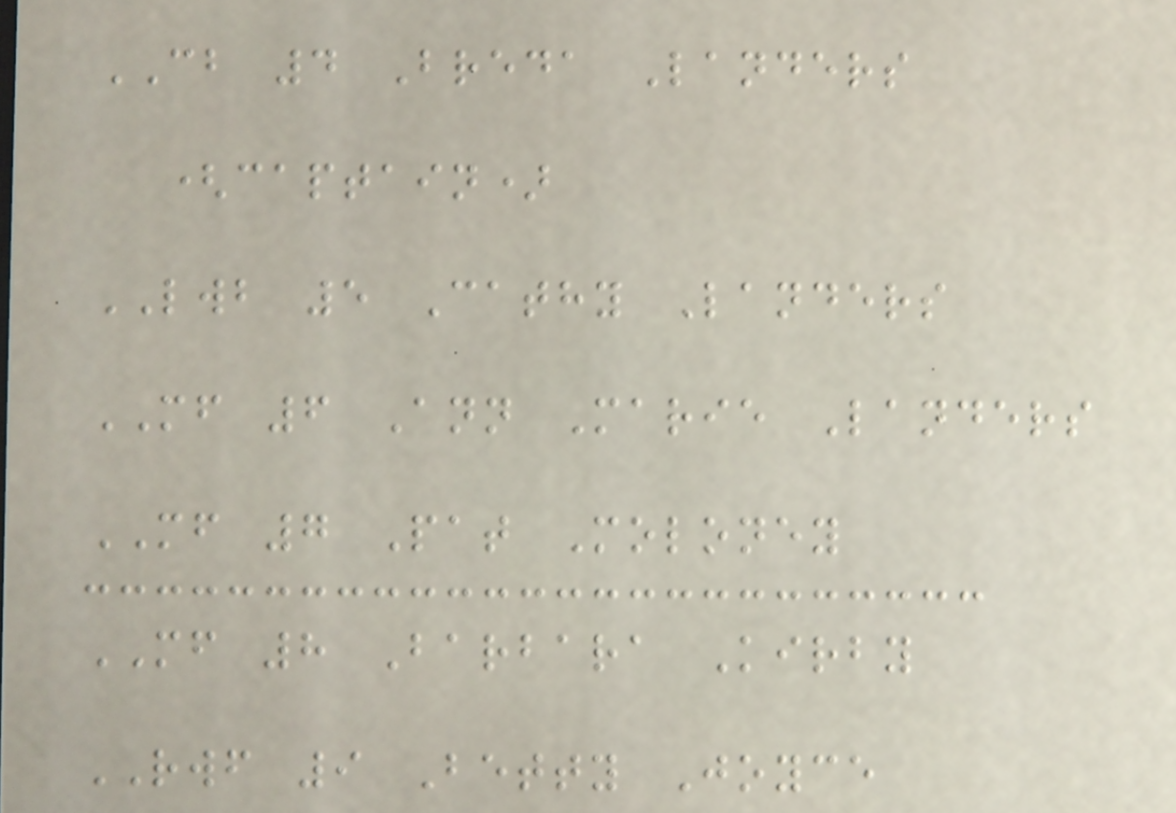CB 4 Breda Landers
(captain)
LWB 5 Cathy Landers
MF 6 Ann Marie Landers
MF 7 Pat Moloney
MF 8 Barbara Kirby
RWF 9 Betty Joyce
